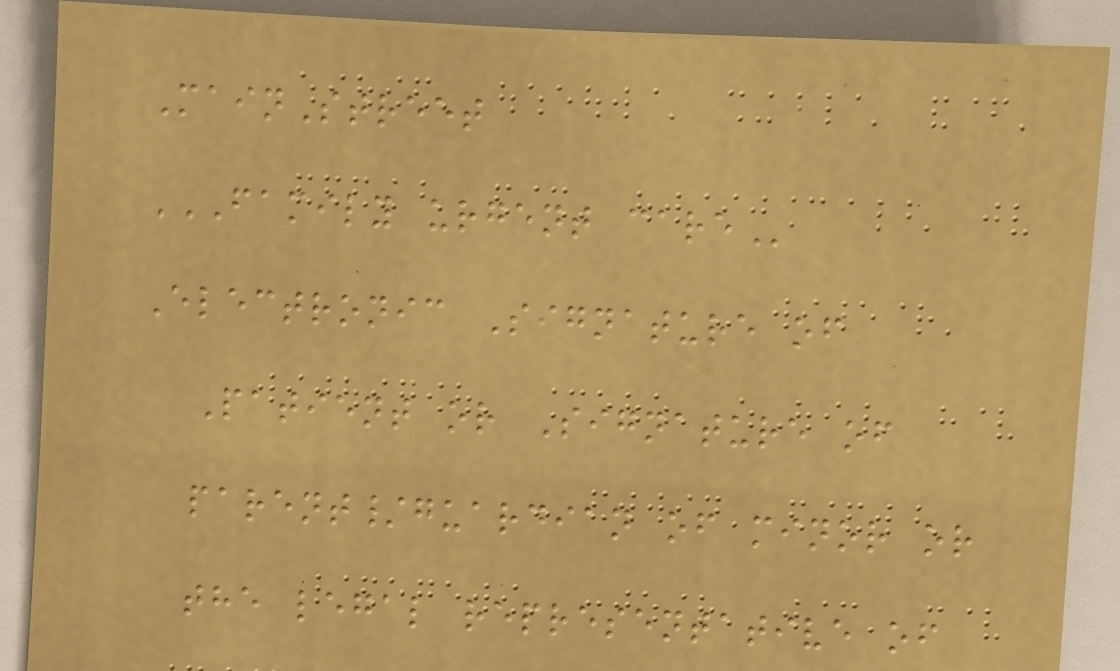MainStreet
FAMILY URGENT CARE
Electronic Signature of
Patient or Signature of
parent/guardian of minor or
the legal representative of
